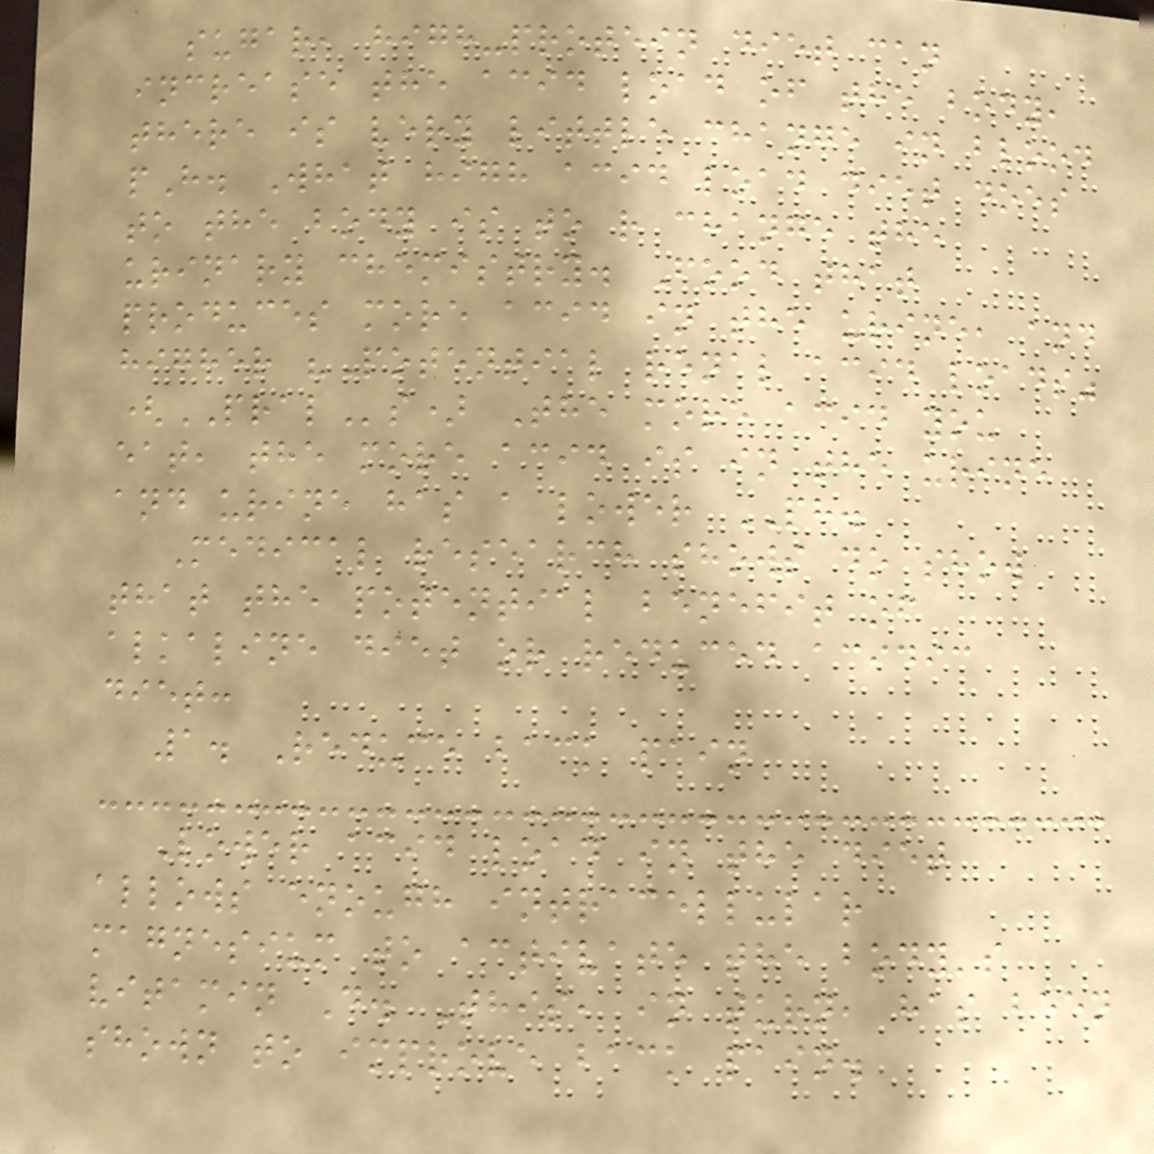sugar, high-protein diet can
increase the acid load of the body,
there is very little change in blood
pH. What high acid load diet does
to the body is to r change the
urinary chemistry. Food that
produces more acid in the urine, and
higher "Potential renal acid loads"
(PRALs) The more acid you
eat, the more acid is in the urine
and urine has a lower PH.
Medical research shows do show
that the potential benefit of
alkaline diet or reduced acidic
diet:
1. Reduce back pain
Lower acid load in the diet
allows enough intracellular
magnesium to activate the body's
vitamin D. This, in turn, has been
shown to improve back pain.
